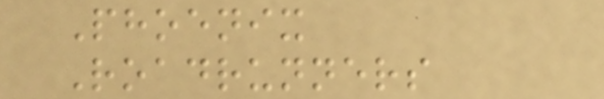Phoenix
Roadrunners
